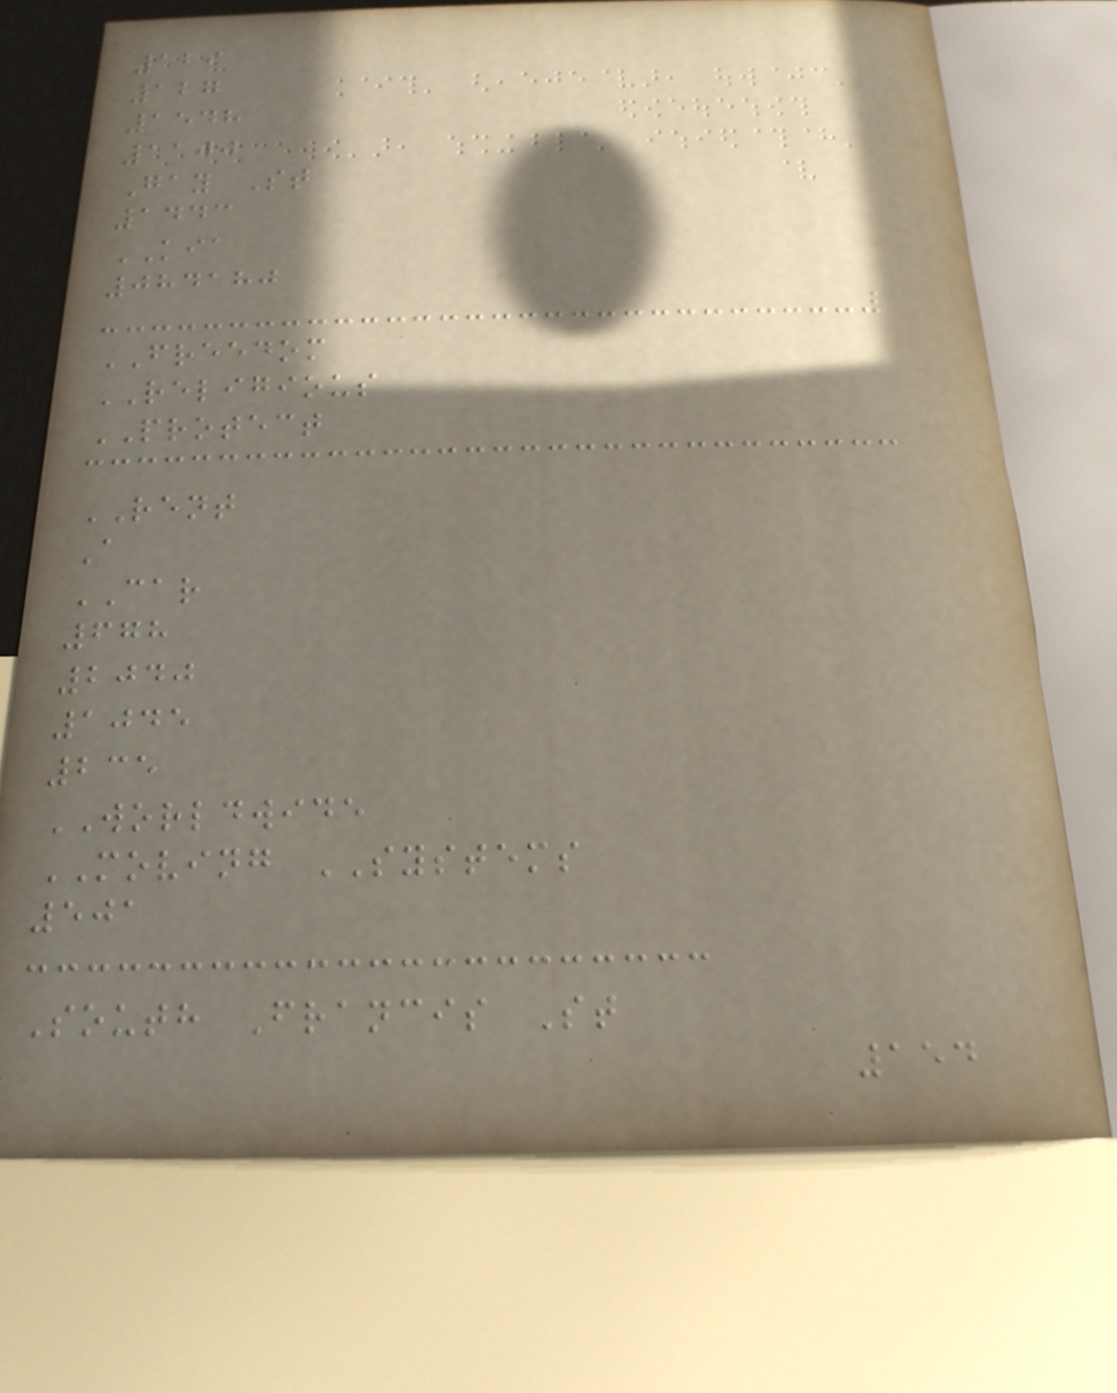129
127
1548
1100
Gay St
1443
KIA
084180
FREEDOM
RELIGIOUS
PROTECT
RENT
A
CAR
678
2040
1045
235
WORLDWIDE
MOVING SYSTEMS
501
South Francis St
154
